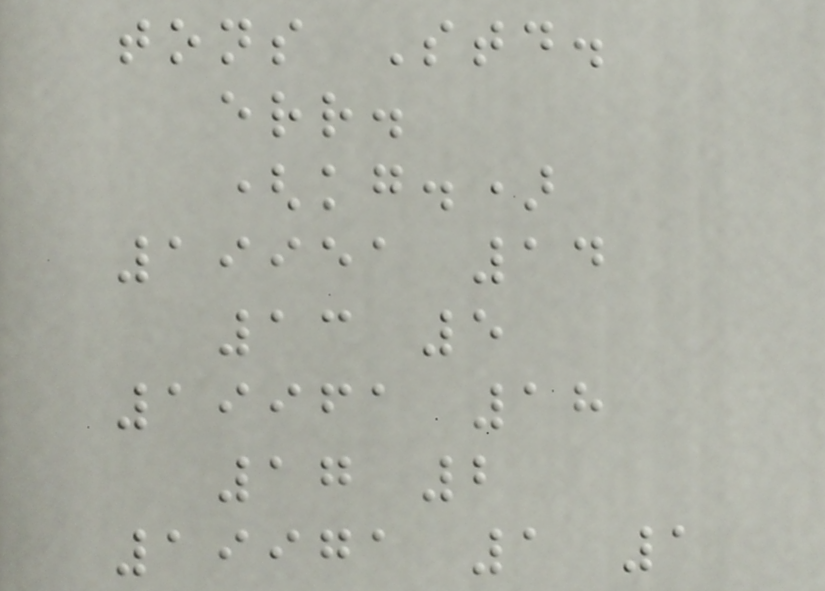tons Std.
err.
(kg.)
19951 14
13 5
19961 18
17 2
19971 1 1
